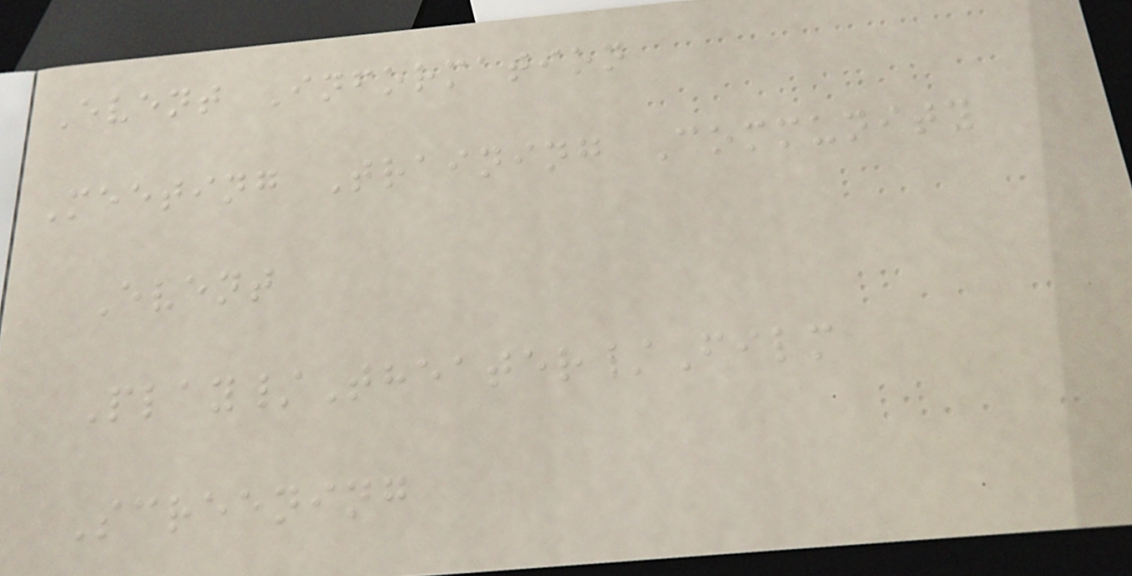Event Information
Meeting Training Community
Event
Play/Theater/Film
Screening
